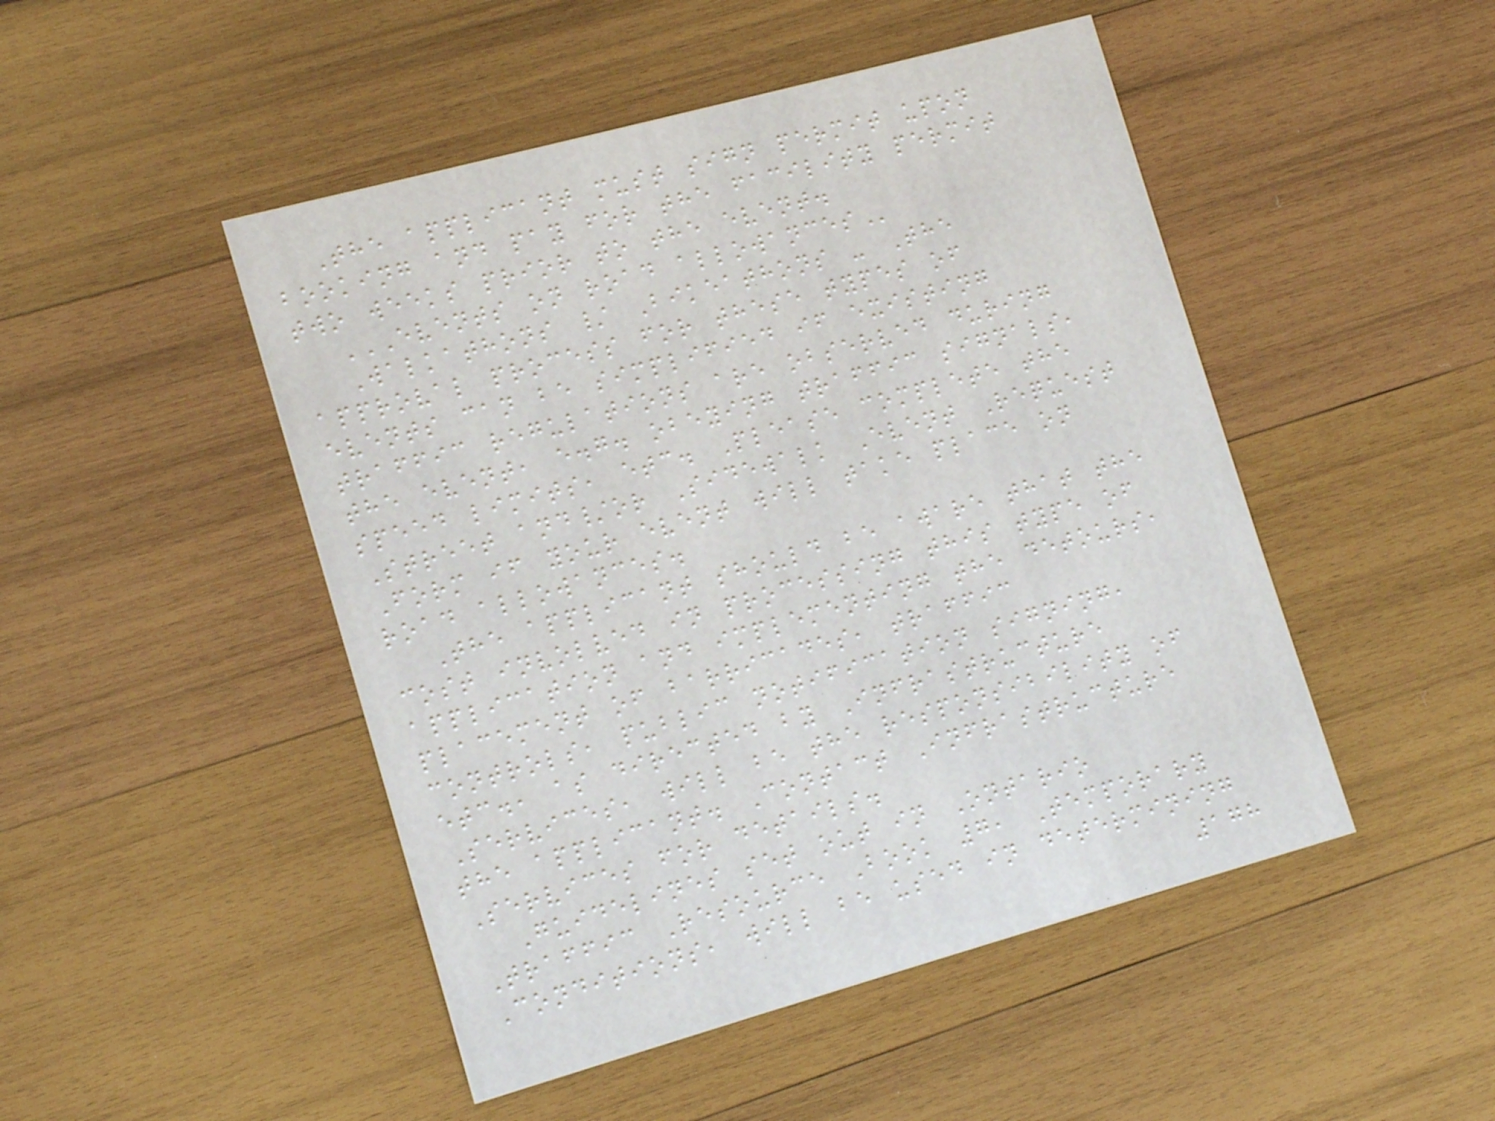The applicant must sign permit upon
booking and pay for the facility permit
two weeks prior to the event.
EVENTS ON ROAD ALLOWANCES
Walkathons / Bikeathons - The
approval process for these types of
events can be simplified if existing
traffic regulations are observed during
the event, e.g. obeying traffic signals,
speed limits, etc. Please complete the
Street and/or Sidewalk Event Request
Form if your event will take place on
road allowances.
The applicant should be aware that the
cost involved in processing this type of
application and implementing the detours,
placement of barricades, traffic
controls, public notification signing,
etc., as directed by Infrastructure
Services, will be the responsibility of
the applicant. Contact Infrastructure
Services for details.
Guidelines set out in Ontario
Traffic Resource Book 7, Temporary
Conditions, will be used in determining
178
